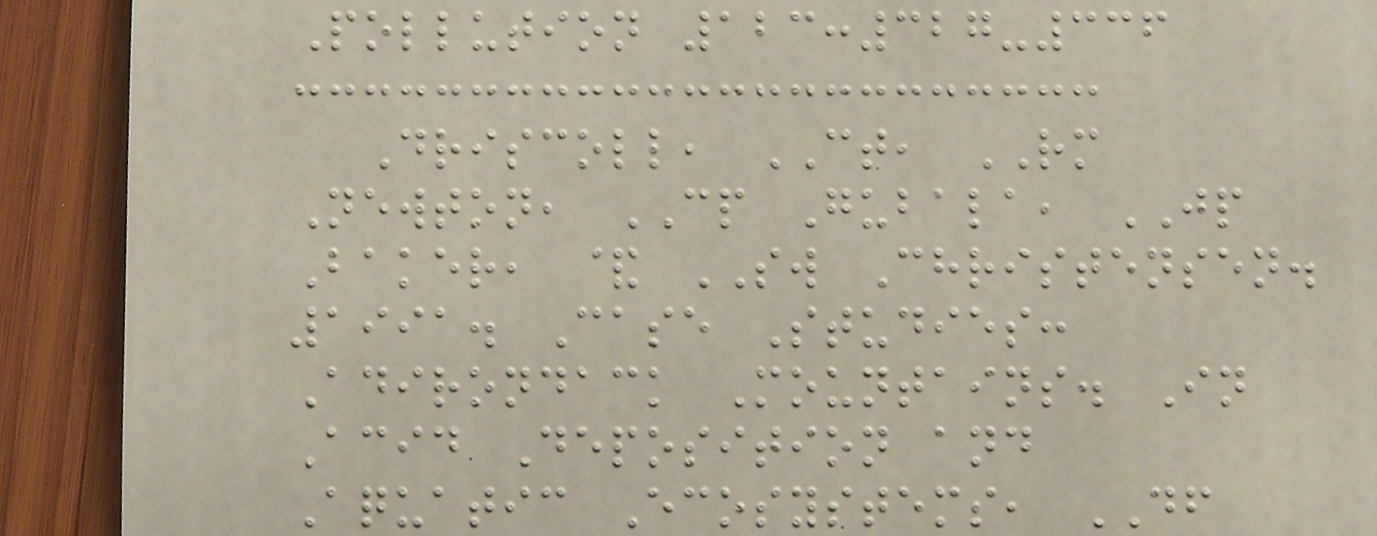Pollution 123:327-336
Driscoll, CT, RM
Newton, CP Gubala, JP
Baker, & SW Christensen.
1991. Case Studies:
Adirondack Mountains. In
Acid Deposition and
Aquatic Ecosystems, DF
